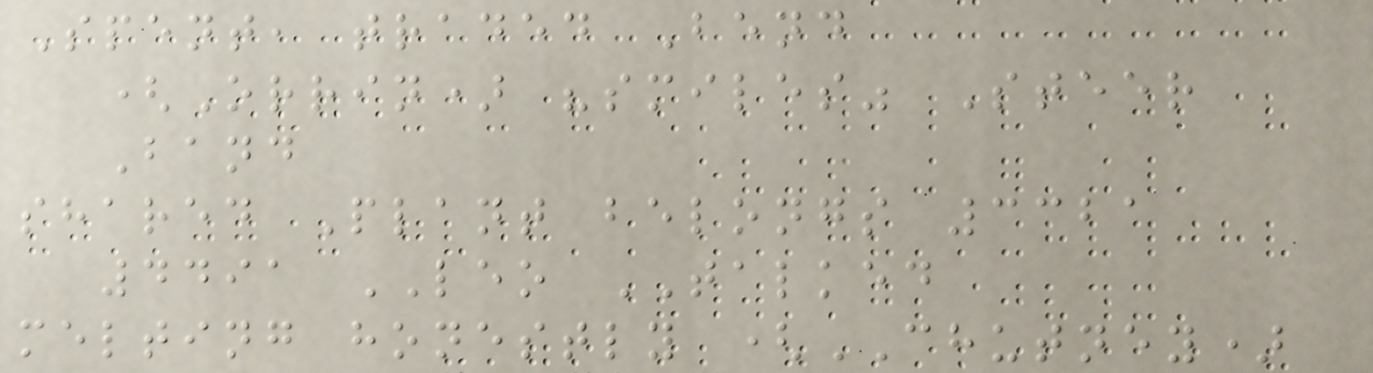Spent, traded Bend
(Orrin) "smiles" Steer
Band
shared Plant belongs 3321
4491 LEO TALKED
melting honestly (CHUTNEY)
